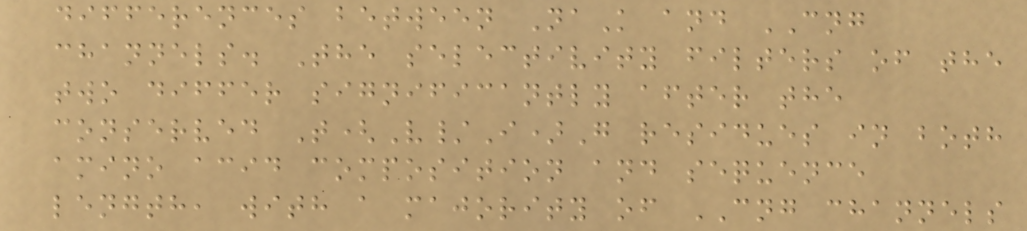differences between NaK and CNG
channels. The selectivity filters of the
two differ significantly after the
conserved T(V/I)G residues in both
amino acid composition and sequence
length, with a majority of CNG channels
